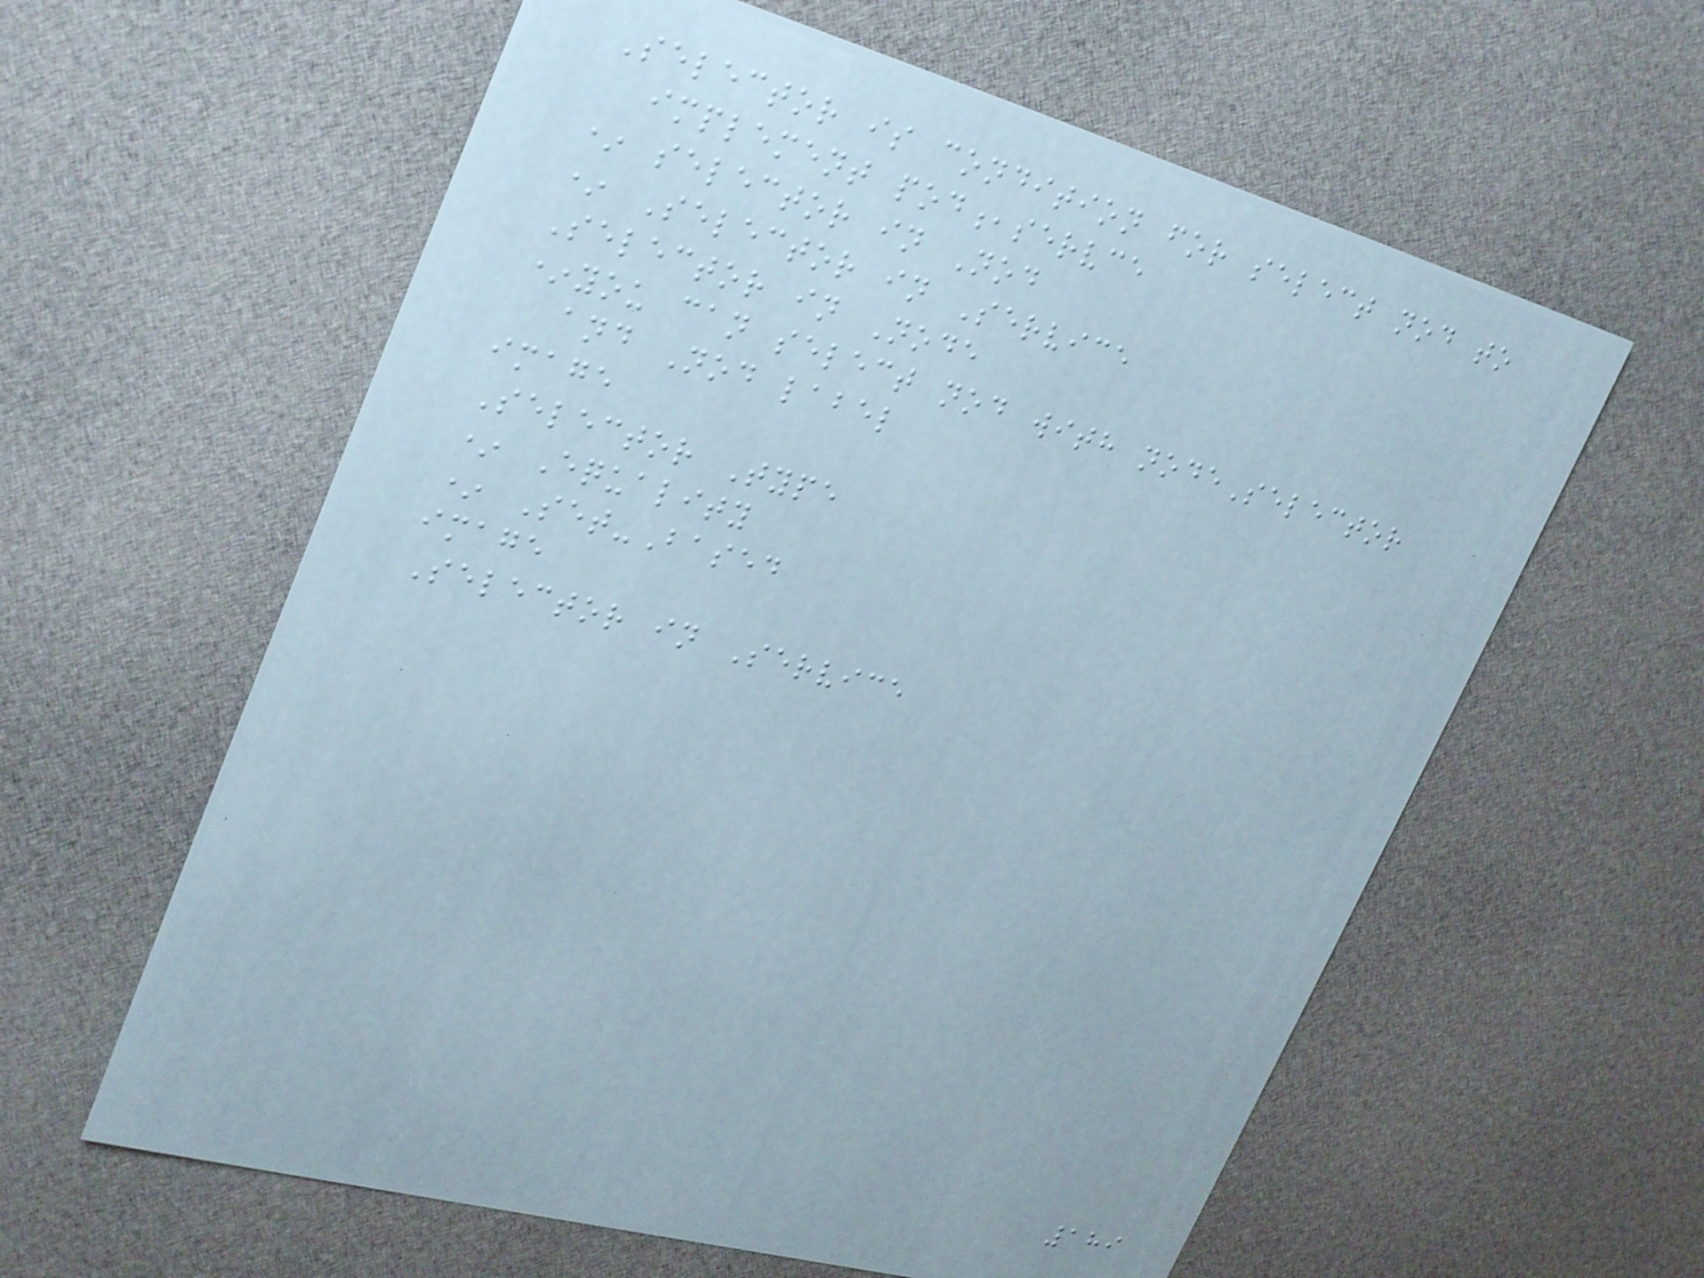Selector is condition for select nod to
implement pod,servce
* selector in Nod
* Selector in Service
Selector in Node
*you can select nod with nodeSelector
and Nod label
image
Selector Type
* Equality
* Set-Based
image
Selector in Service
189
